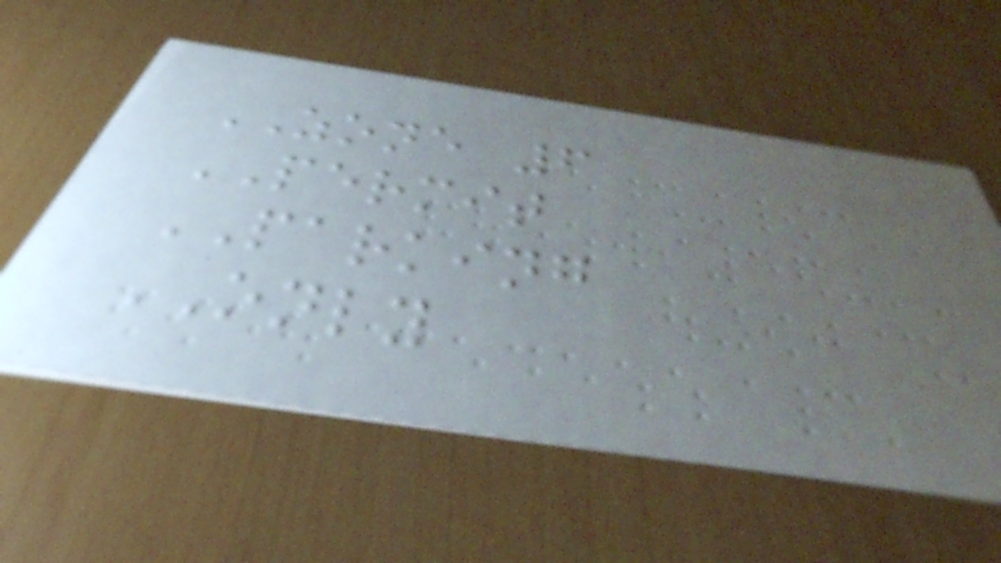ZONE 6
PERMIT
PARKING
ONLY
